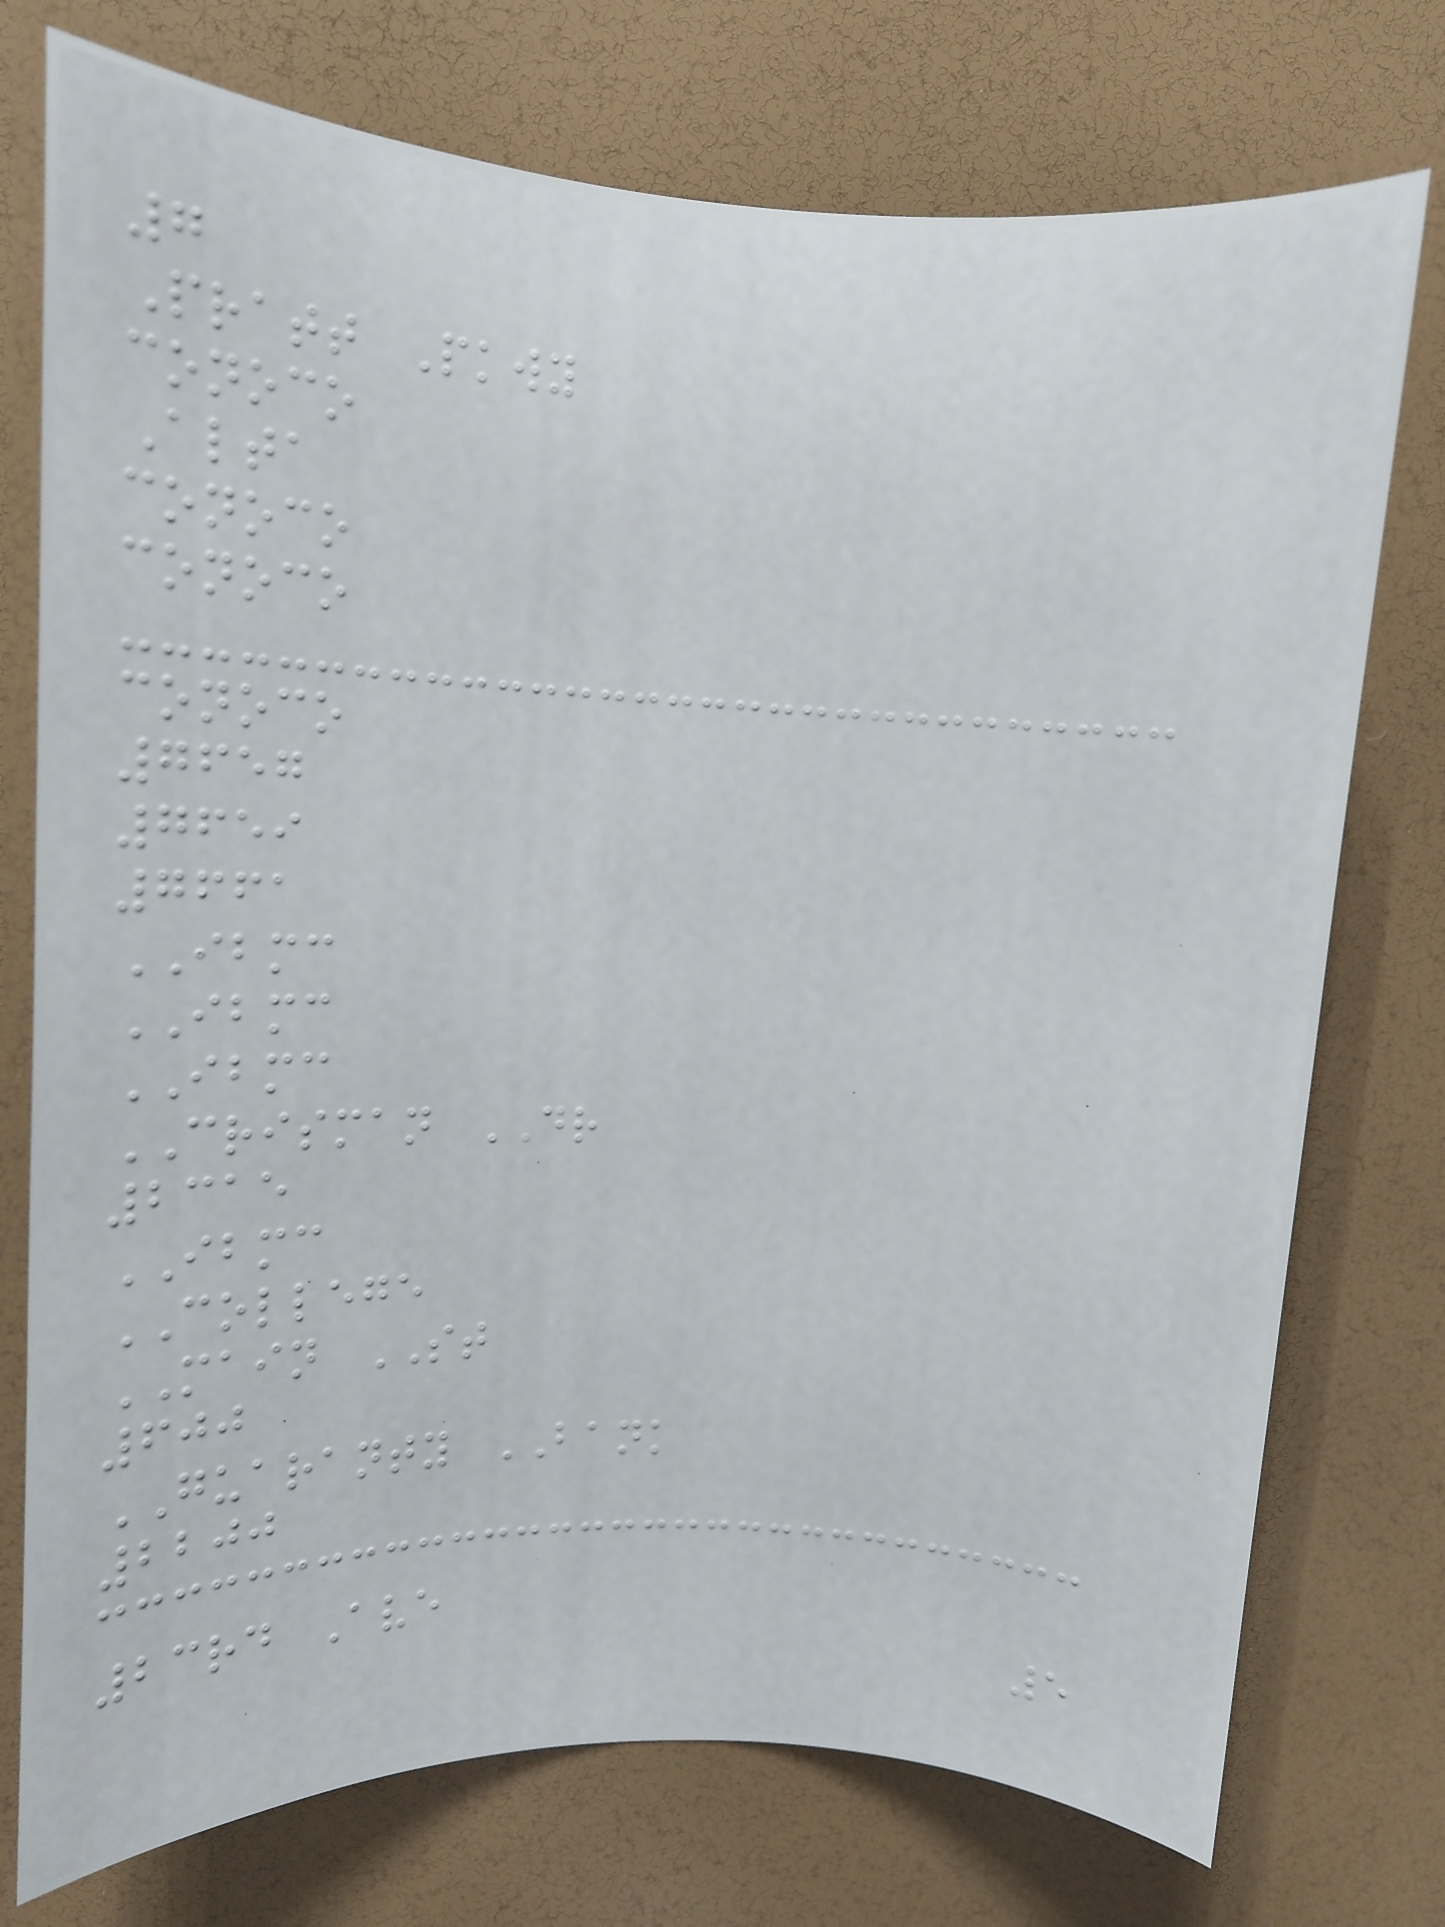7
Pratt Pkwy
conoco
Alta
conoco
conoco
conoco
7657
7659
7661
IBMC
IBMC
IBMC
CRISMAN DR
2315
IBMC
COLLEGE
MAIN ST
600
GUARANTY BANK
2200
23rd Ave
5
